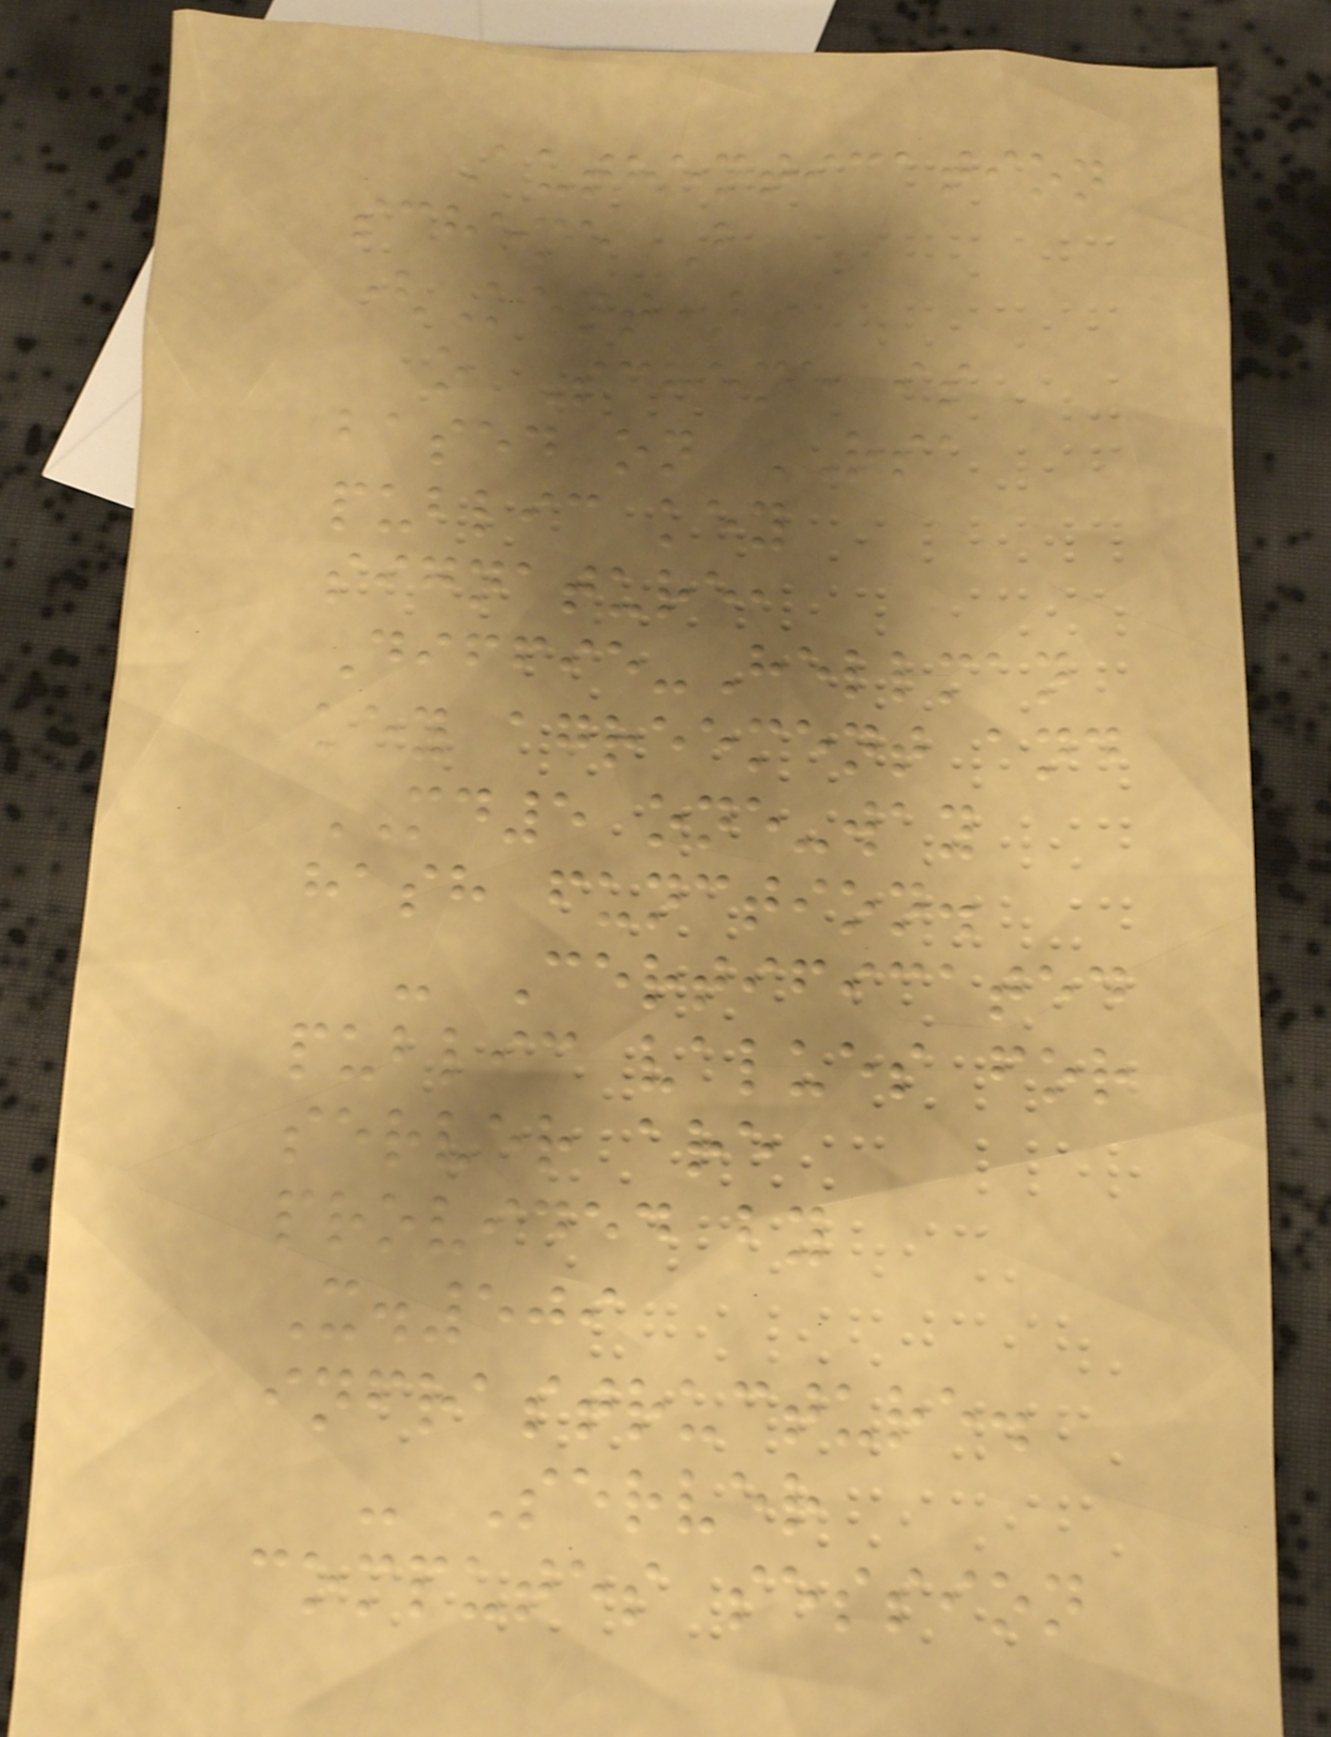Authentication
scheme B
(Kent)
o Scheme is
based on RSA
public key
signature,
Diffie-Hellman
key agreement and
MD5 one-way
hash function.
- Certificated
public values for
server are
provided by
X.509
infrastructure.
- Server
computes session
